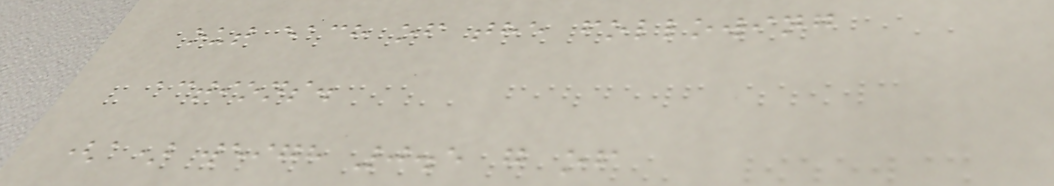out each of the following
actions.
(a) weigh 0.5 g of
